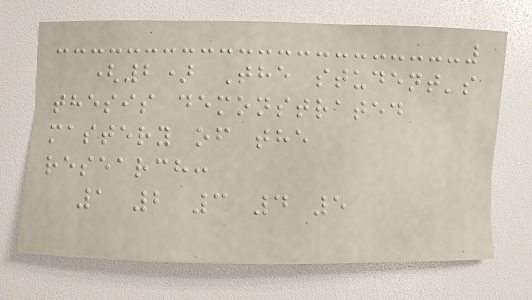(2) The student's
thesis demonstrated
mastery of the
research:
1 2 3 4 5
